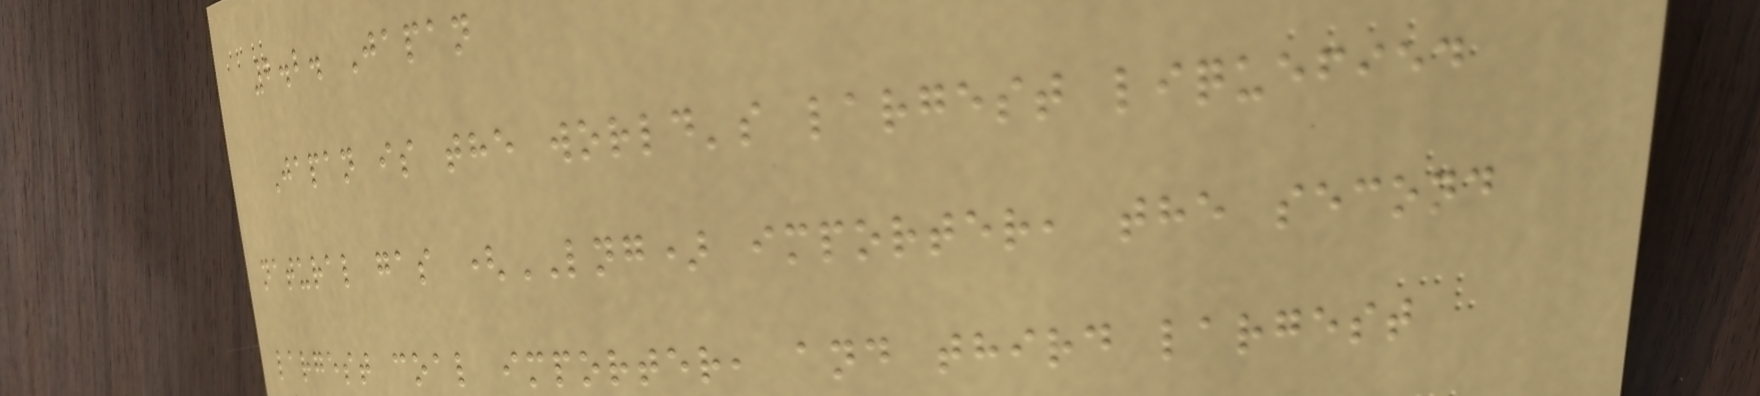2.2. Japan
Japan is the world's largest liquefied
natural gas (LNG) importer, the second
largest coal importer, and third largest
